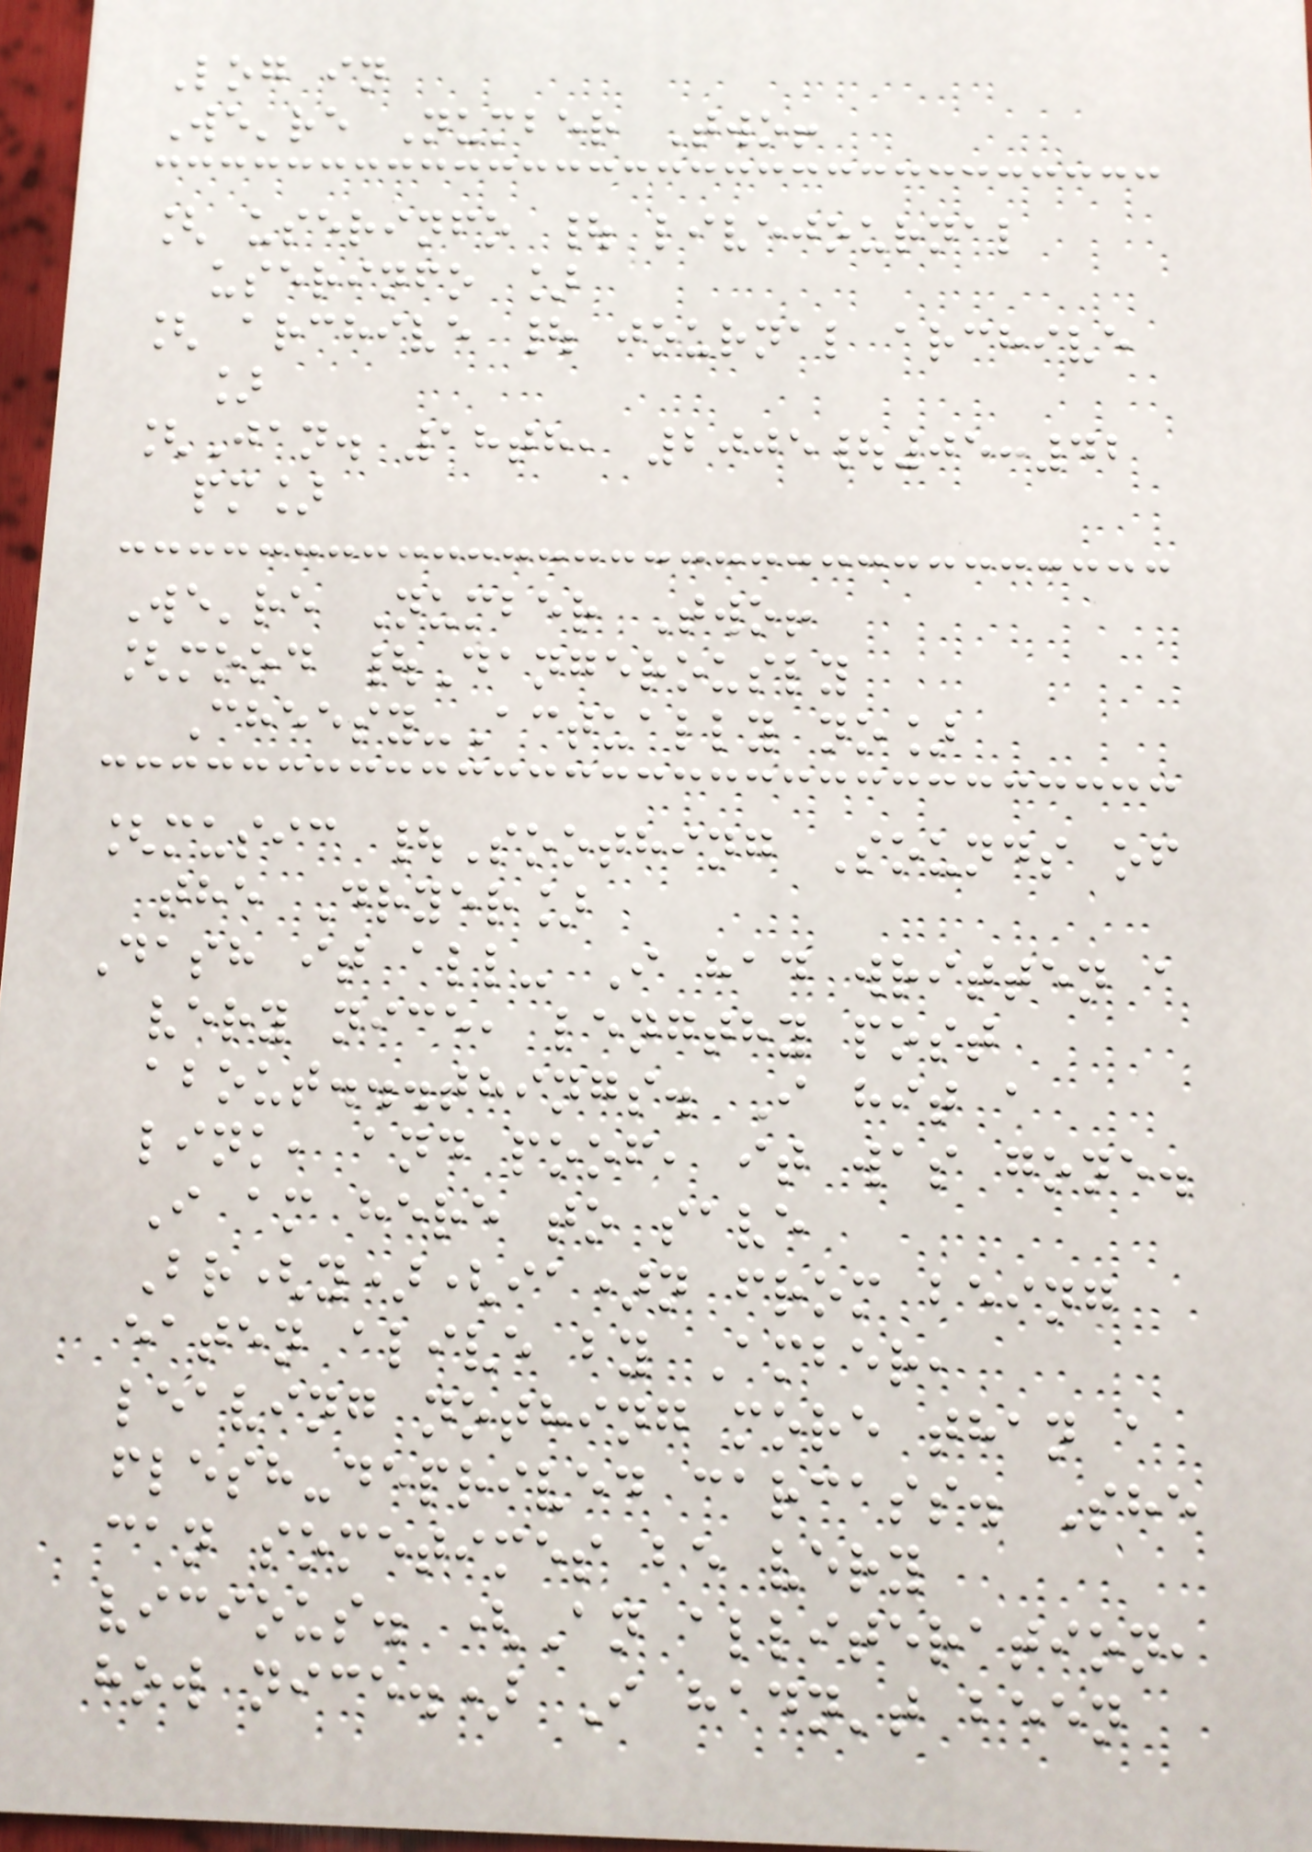Log in
We're Number Two!
[ userinfo | livejournal
userinfo ]
[ archive | journal archive
]
[Jan. 18th, 2005|05:42
pm]
We're Number Two!
[mood |Dangerously
Cheesy-Actually no]
[music |Soothing Sounds of
the Dryer]
Dash it all- I had written a
very nice, lengthy post
about...things. I hit a
link, and poof, it was gone.
I am here to save
Br(y)(ia)n from being
eaten alive by Amber,
leaving nothing more than a
flesh-deprived carcass. She
can sometimes be very
vicious. (An alliteration,
how nice.) I hadn't been
